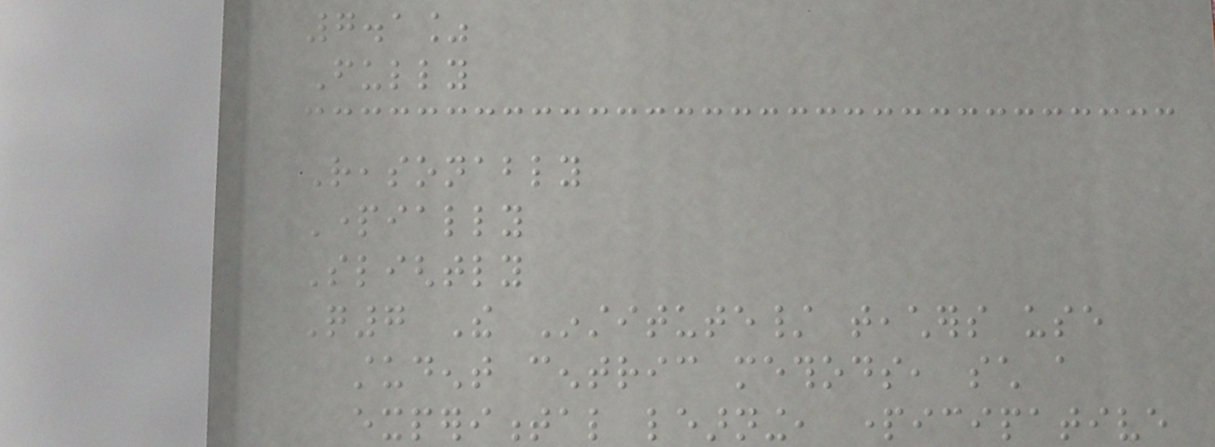7.1%
Fully
Reasonably
Partially
Slightly
Q7 The Institute/ teachers use
student centric methods, such a
experimental learning, participative
